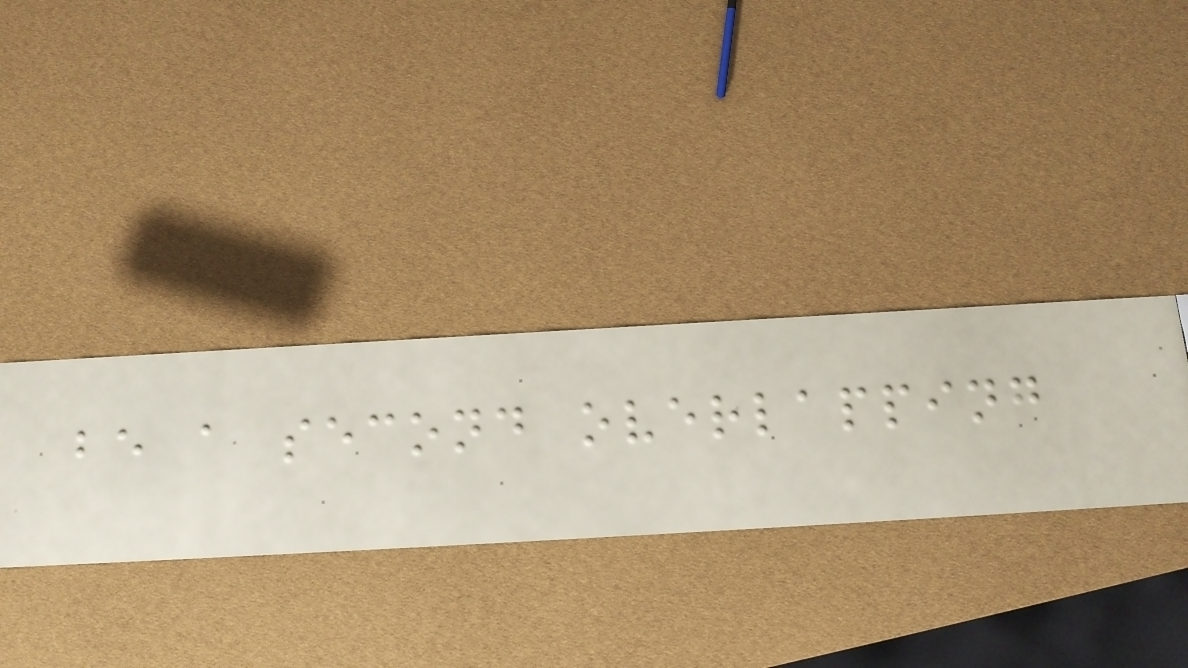be a second overlapping
